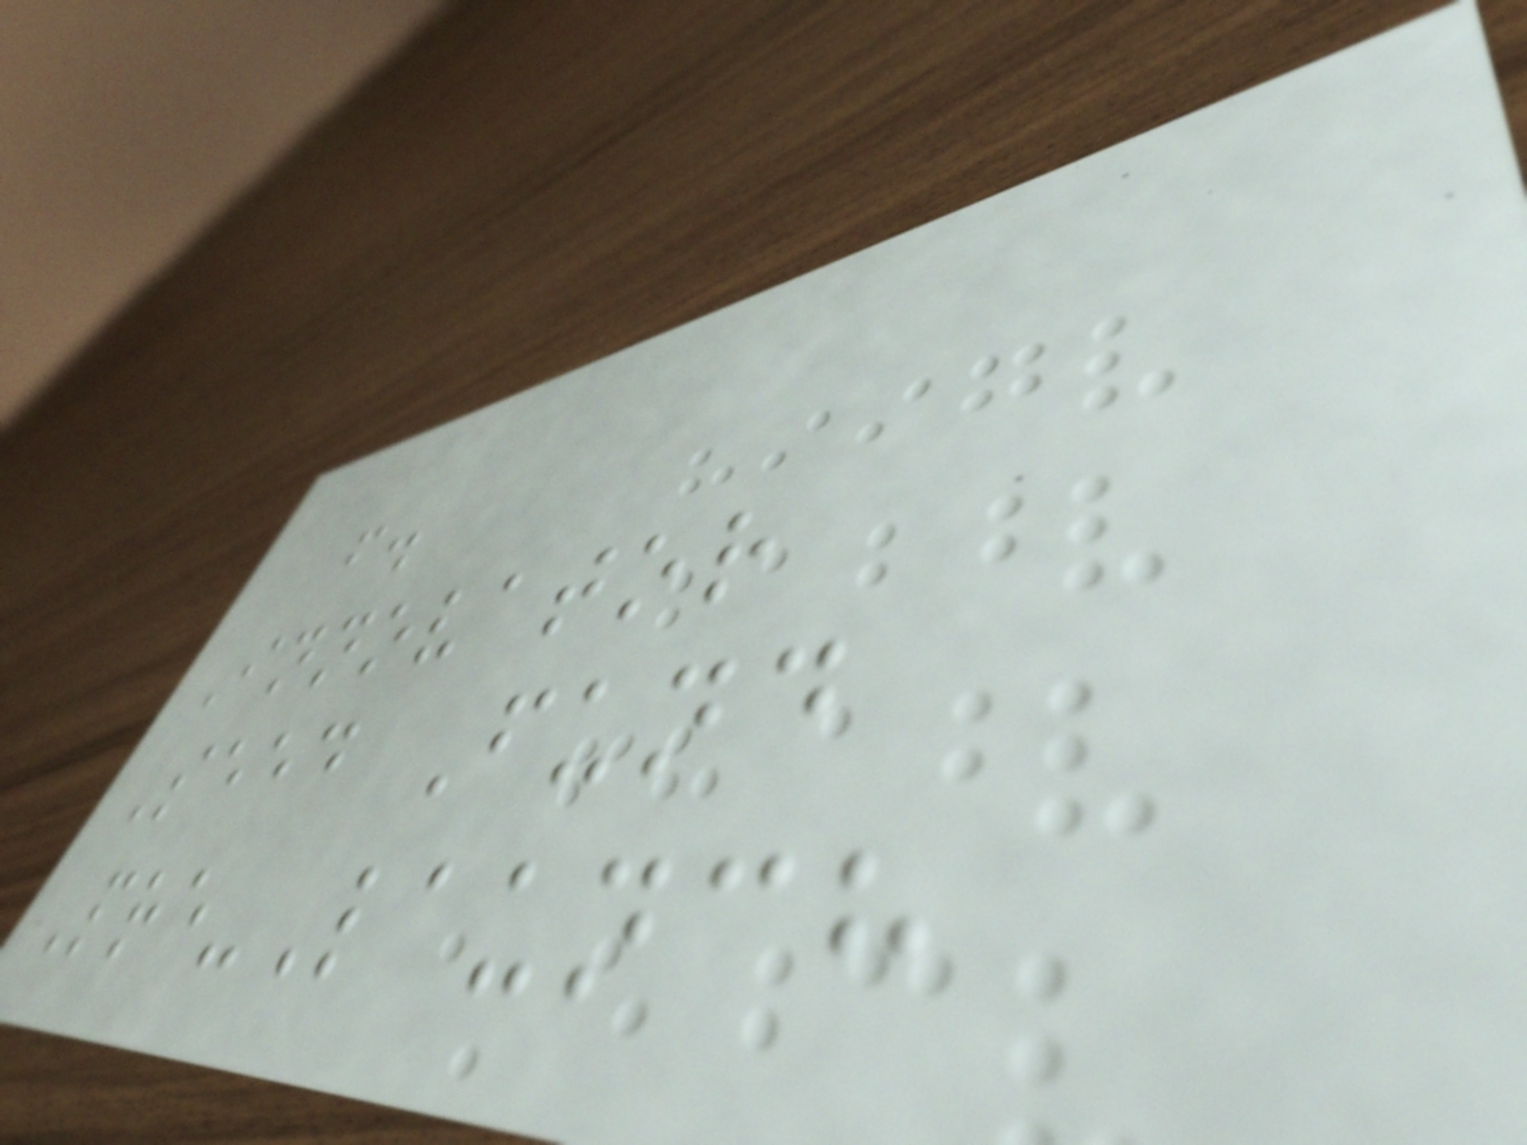f.
Innovator
Seed Fund
Pre-Launch
